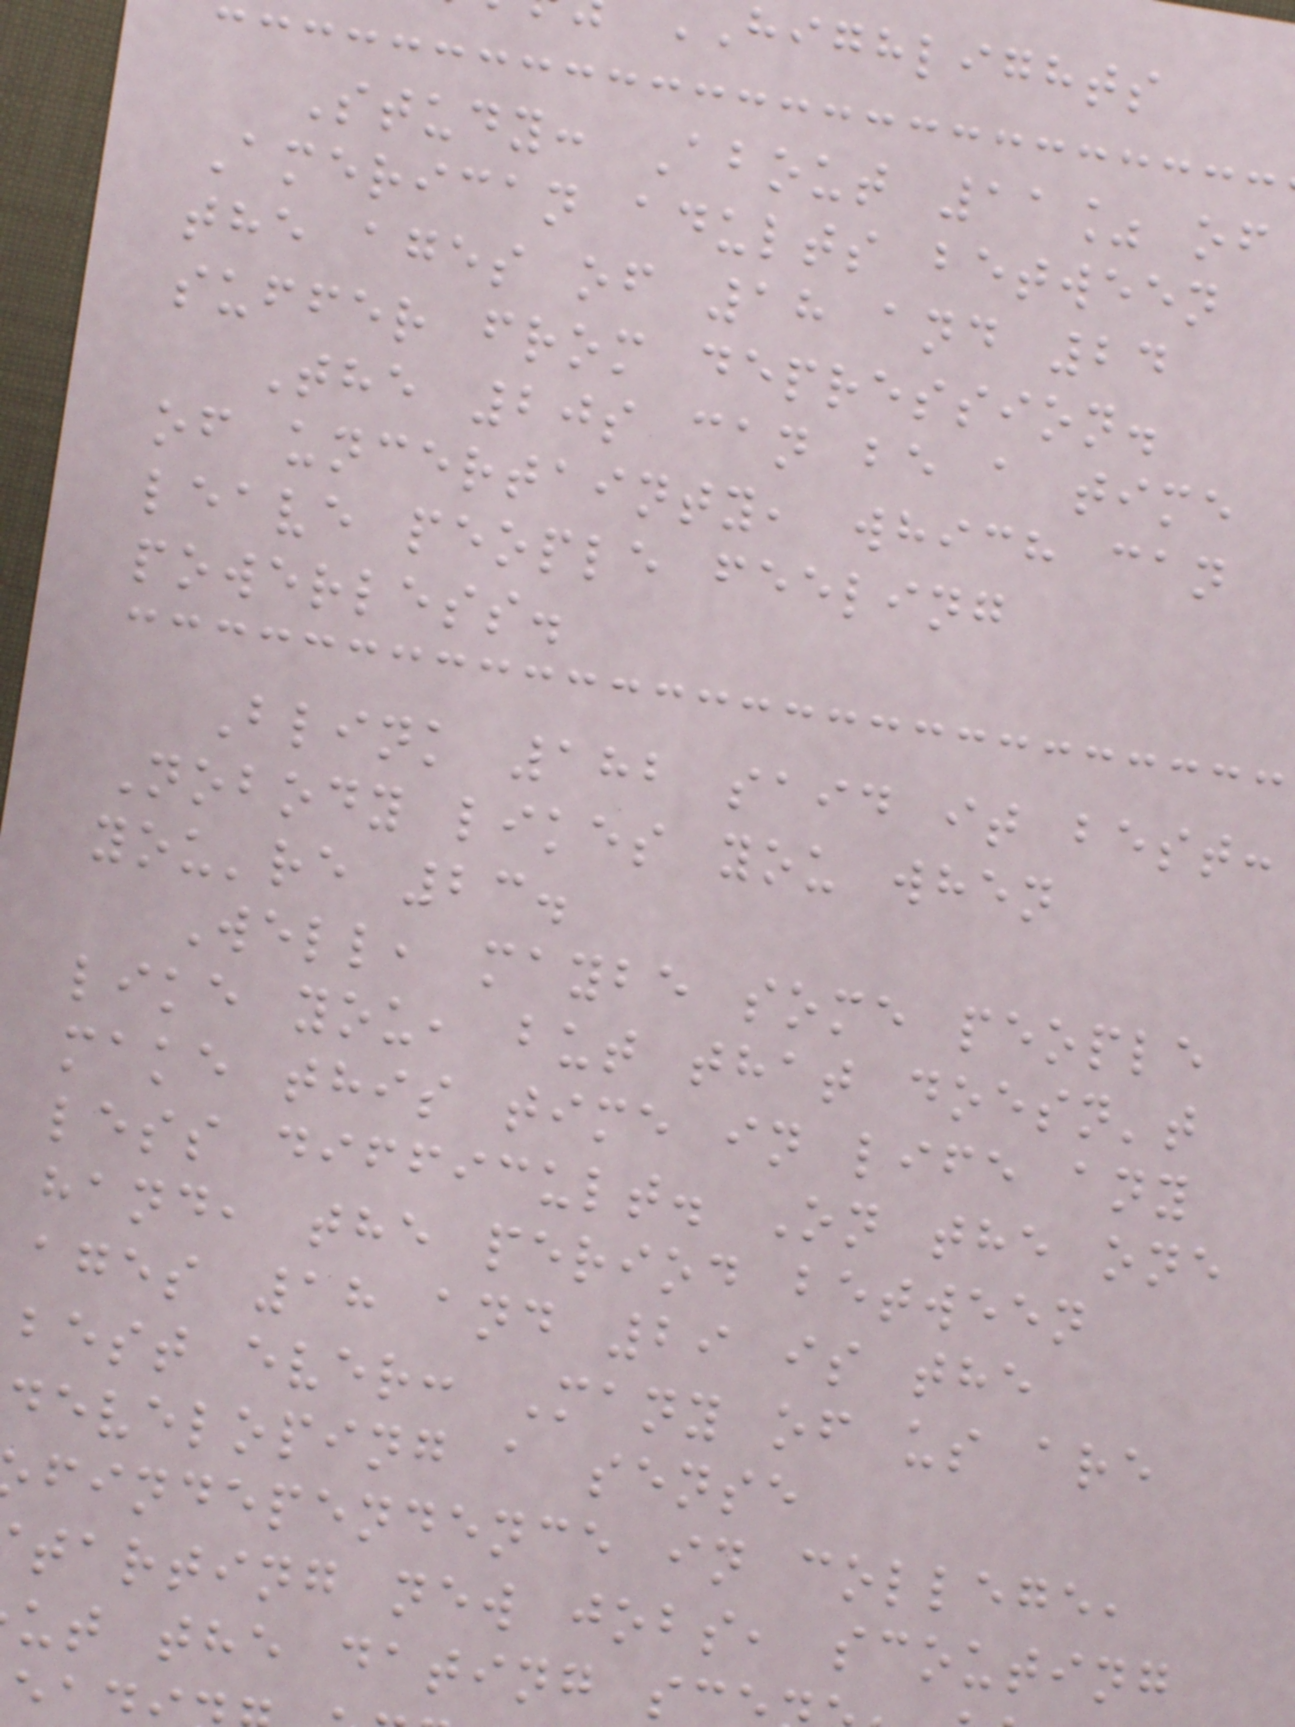highlights
Study: About 11% of
American adults between
the ages of 18 and 24
suffer from depression.
The 20s can be a time
of uncertainty, which can
leave people feeling
powerless.
Blink 182 said it best:
Nobody likes you when
you're 23.
Well, maybe some people
like you, but that doesn't
make this time in life any
less difficult. On the one
hand, the period between
ages 18 and 29 is the
best ever: Many of us are
developing a sense
findependence in college,
tarting new jobs, scouting
ut the dating s
